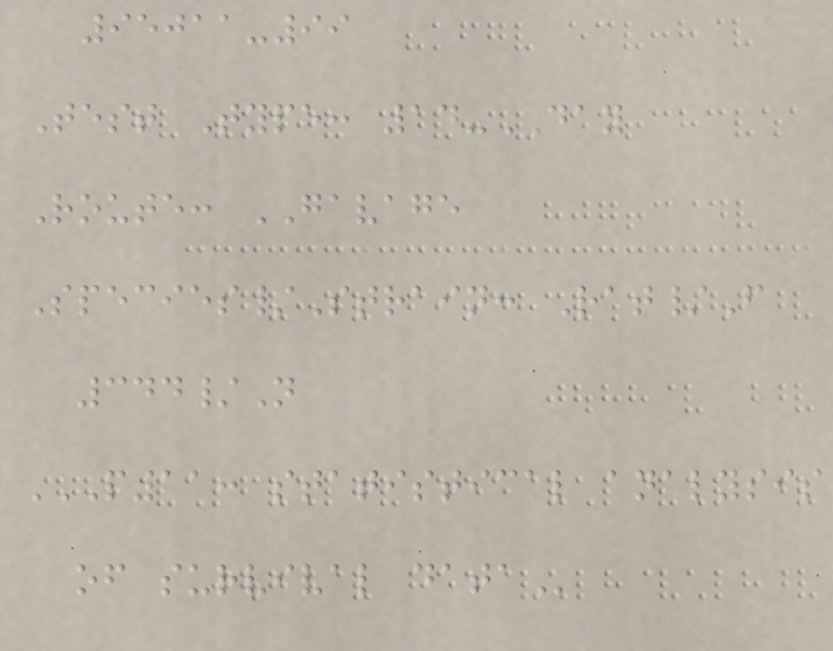95011-99
Test Type: 14-DAY
Route: GAVAGE
Species/Strain: Rat/F
344/N
P11: STATISTICAL ANALYSIS
OF SURVIVAL DATA
